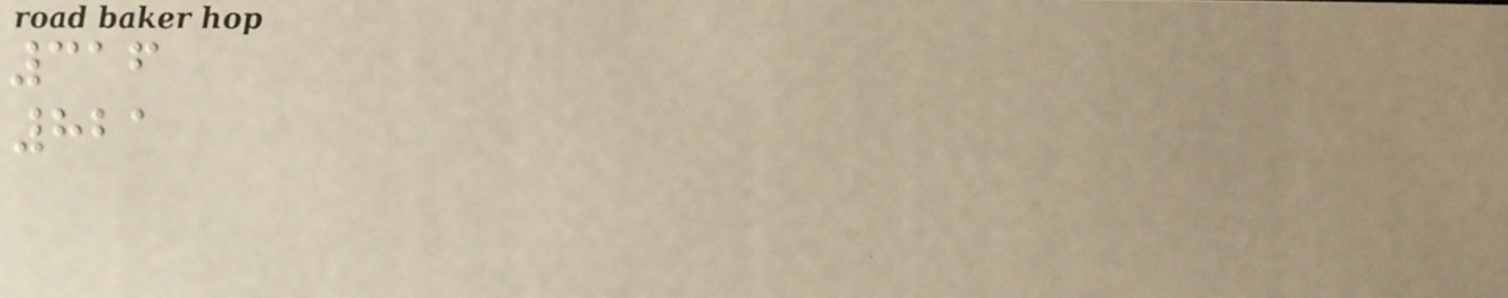316
821
